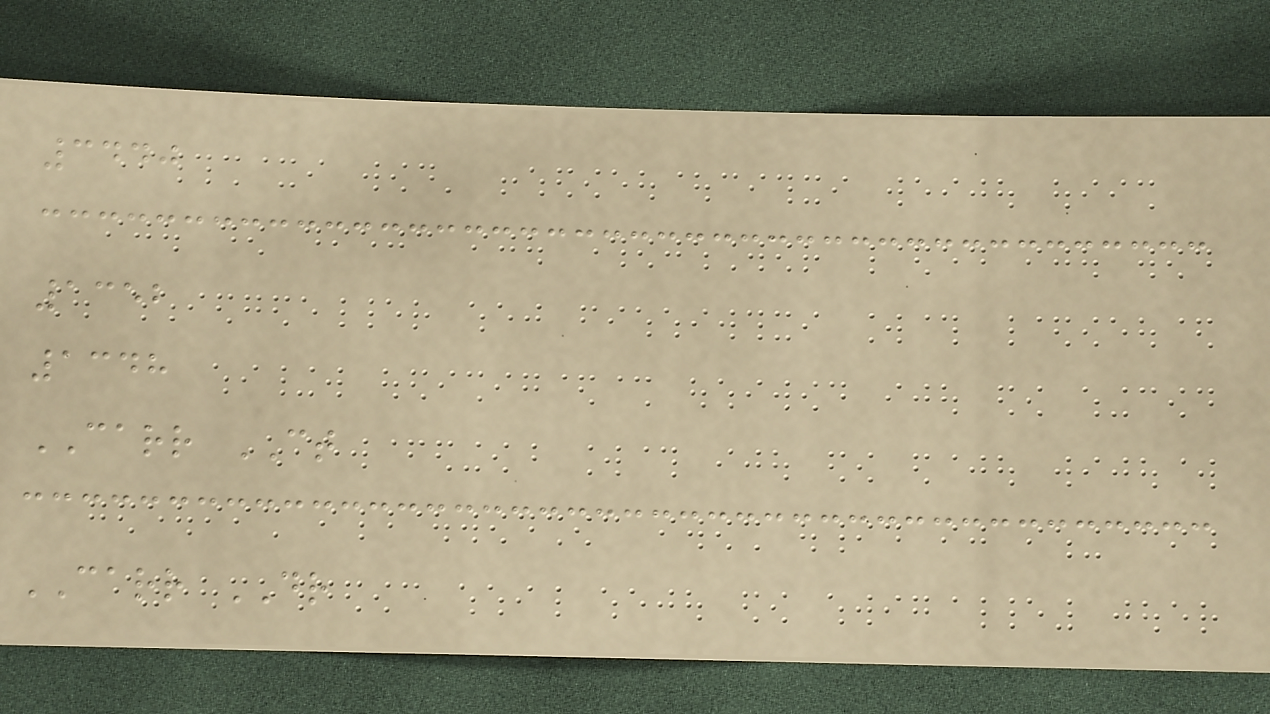3440
1352
1348
CARR CT
CARR DR
